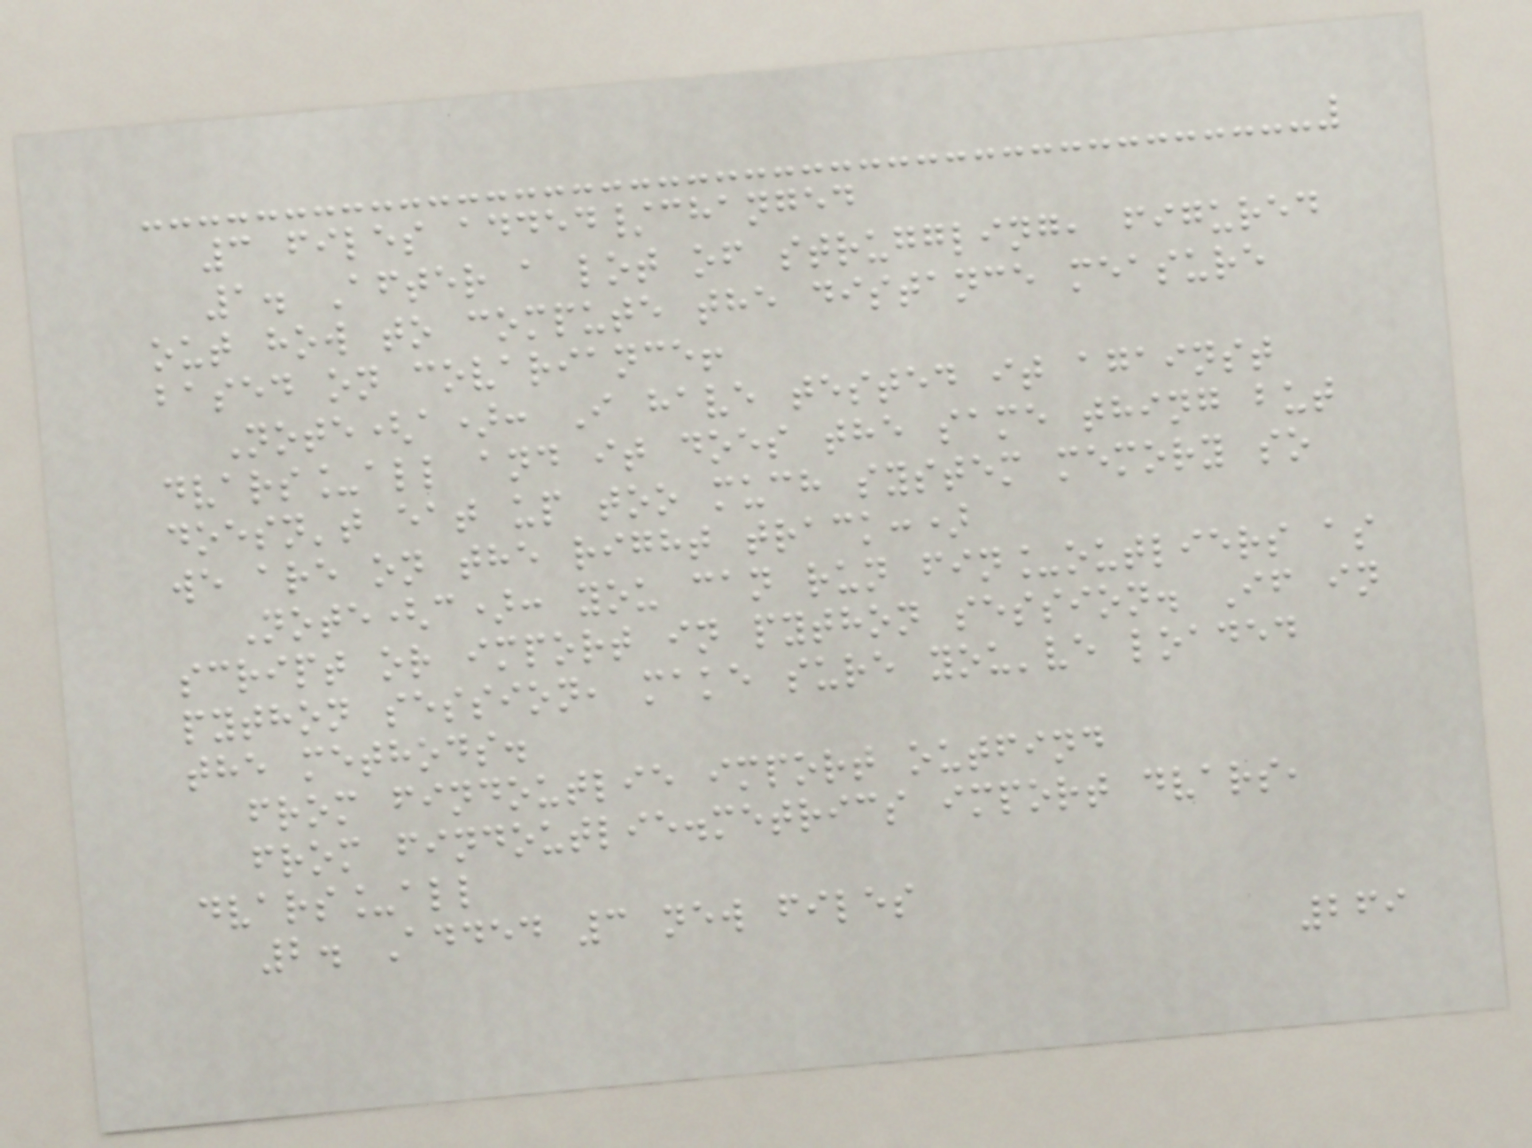3 files added/changed
1. After a lot of struggling, figured
out how to compute the distance measure
based on covariance!
Note(a): I have tested it against
dvars_all and it does the same thing but
doesn't eat up too much system memory so
we are on the right track:)
Note(c): you can run fin_outliers as
script or import in python session. If in
python session, make sure you've loaded
the methods.
from findoutlie import outfind
from findoutlie.metrics import dvars,
dvars_all
2. Added 3 new files
269
